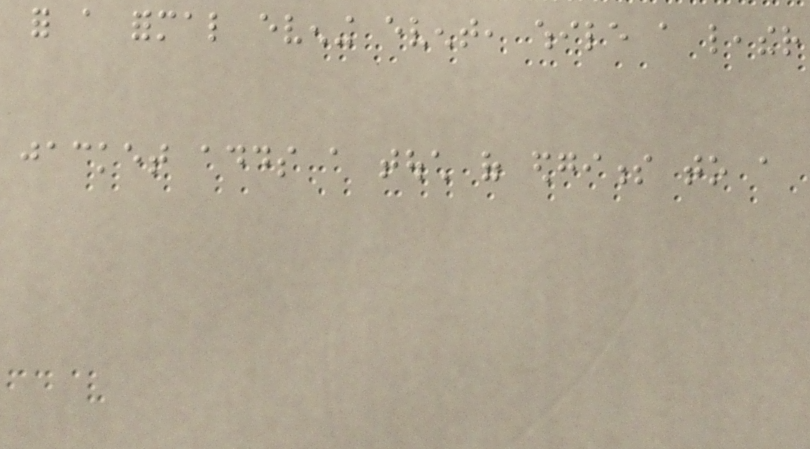for a formal evening event, while a leather
jacket adds a touch of edginess to a
